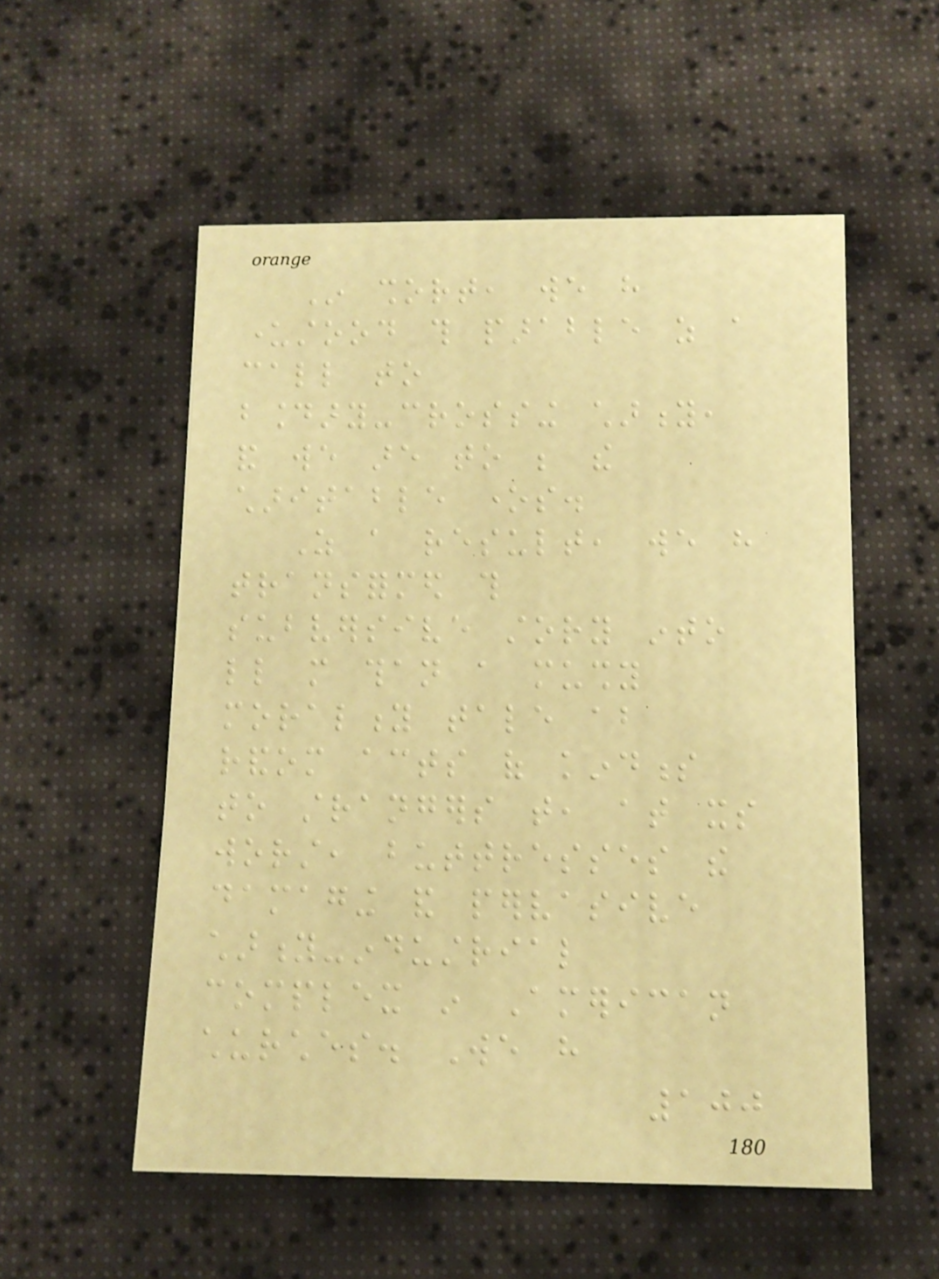In short, we have
understood this parable as a
call to
boundary-crossing charity,
and we are to be the
charitable ones.
As a result, we have
transformed this
subversive story into
little more than a mushy
morality tale about
random acts of kindness
to strangers that, at its
worst, buttresses the
damaging and pervasive
charity-industrial
complex in American
churches. We have
100
